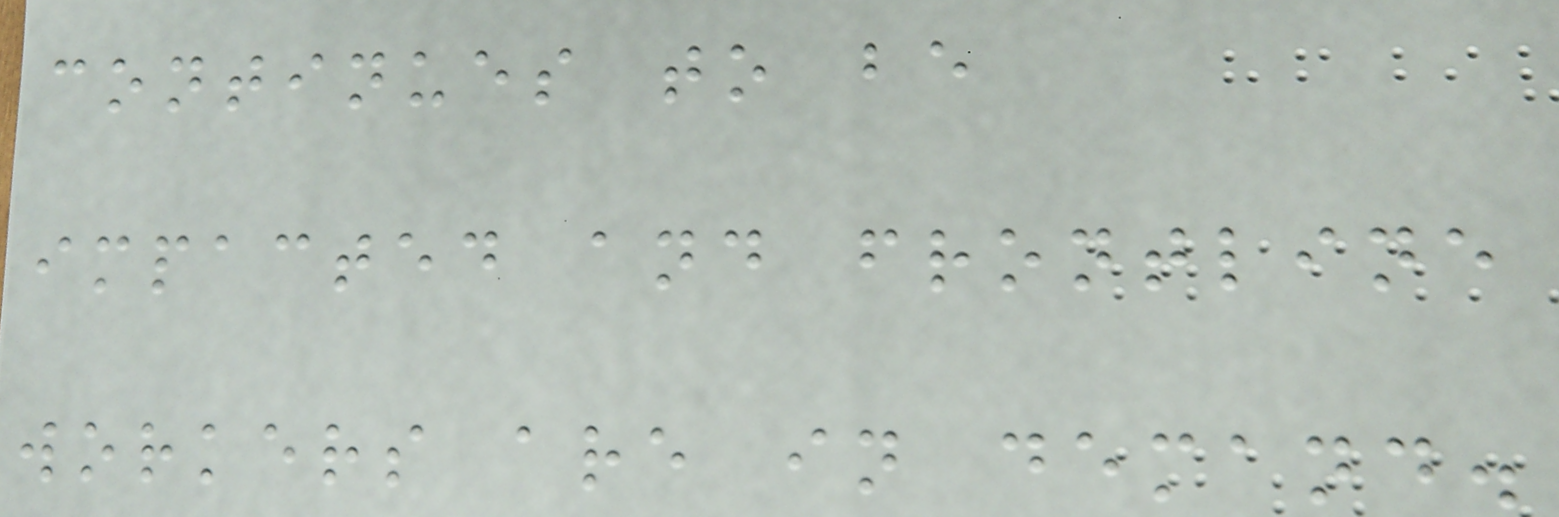continues to be
impacted and frontline
workers are in demand.
